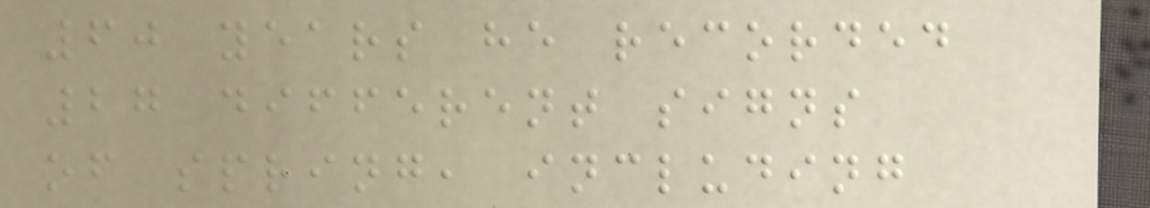60 years he recorded
27 different signs
of spring, including
